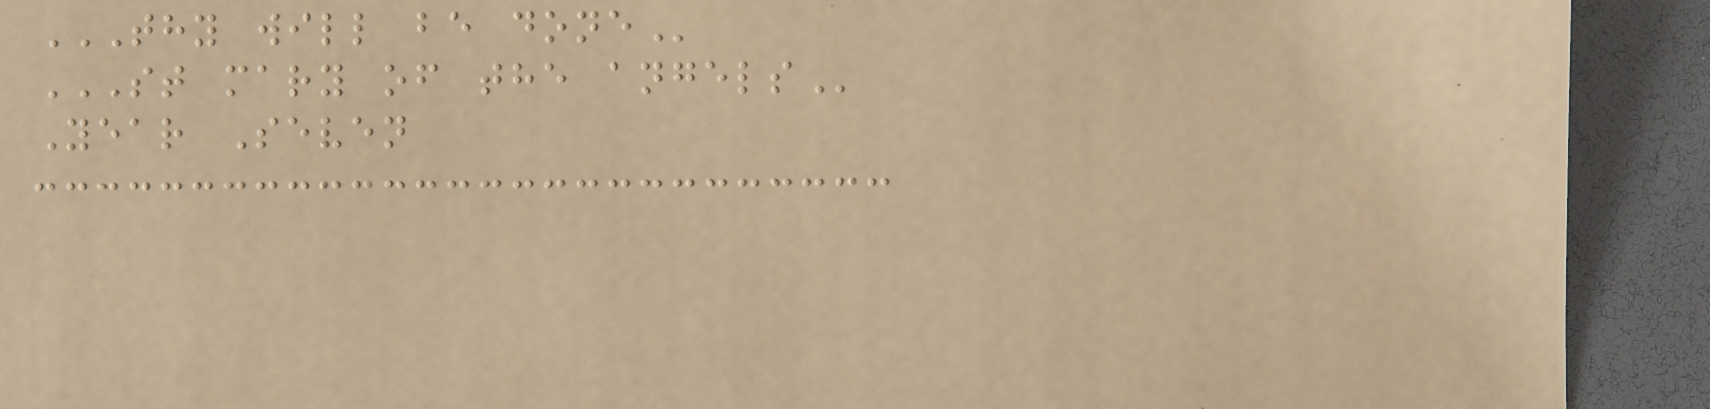THY WILL BE DONE
ST MARY OF THE ANGELS
Year Seven
